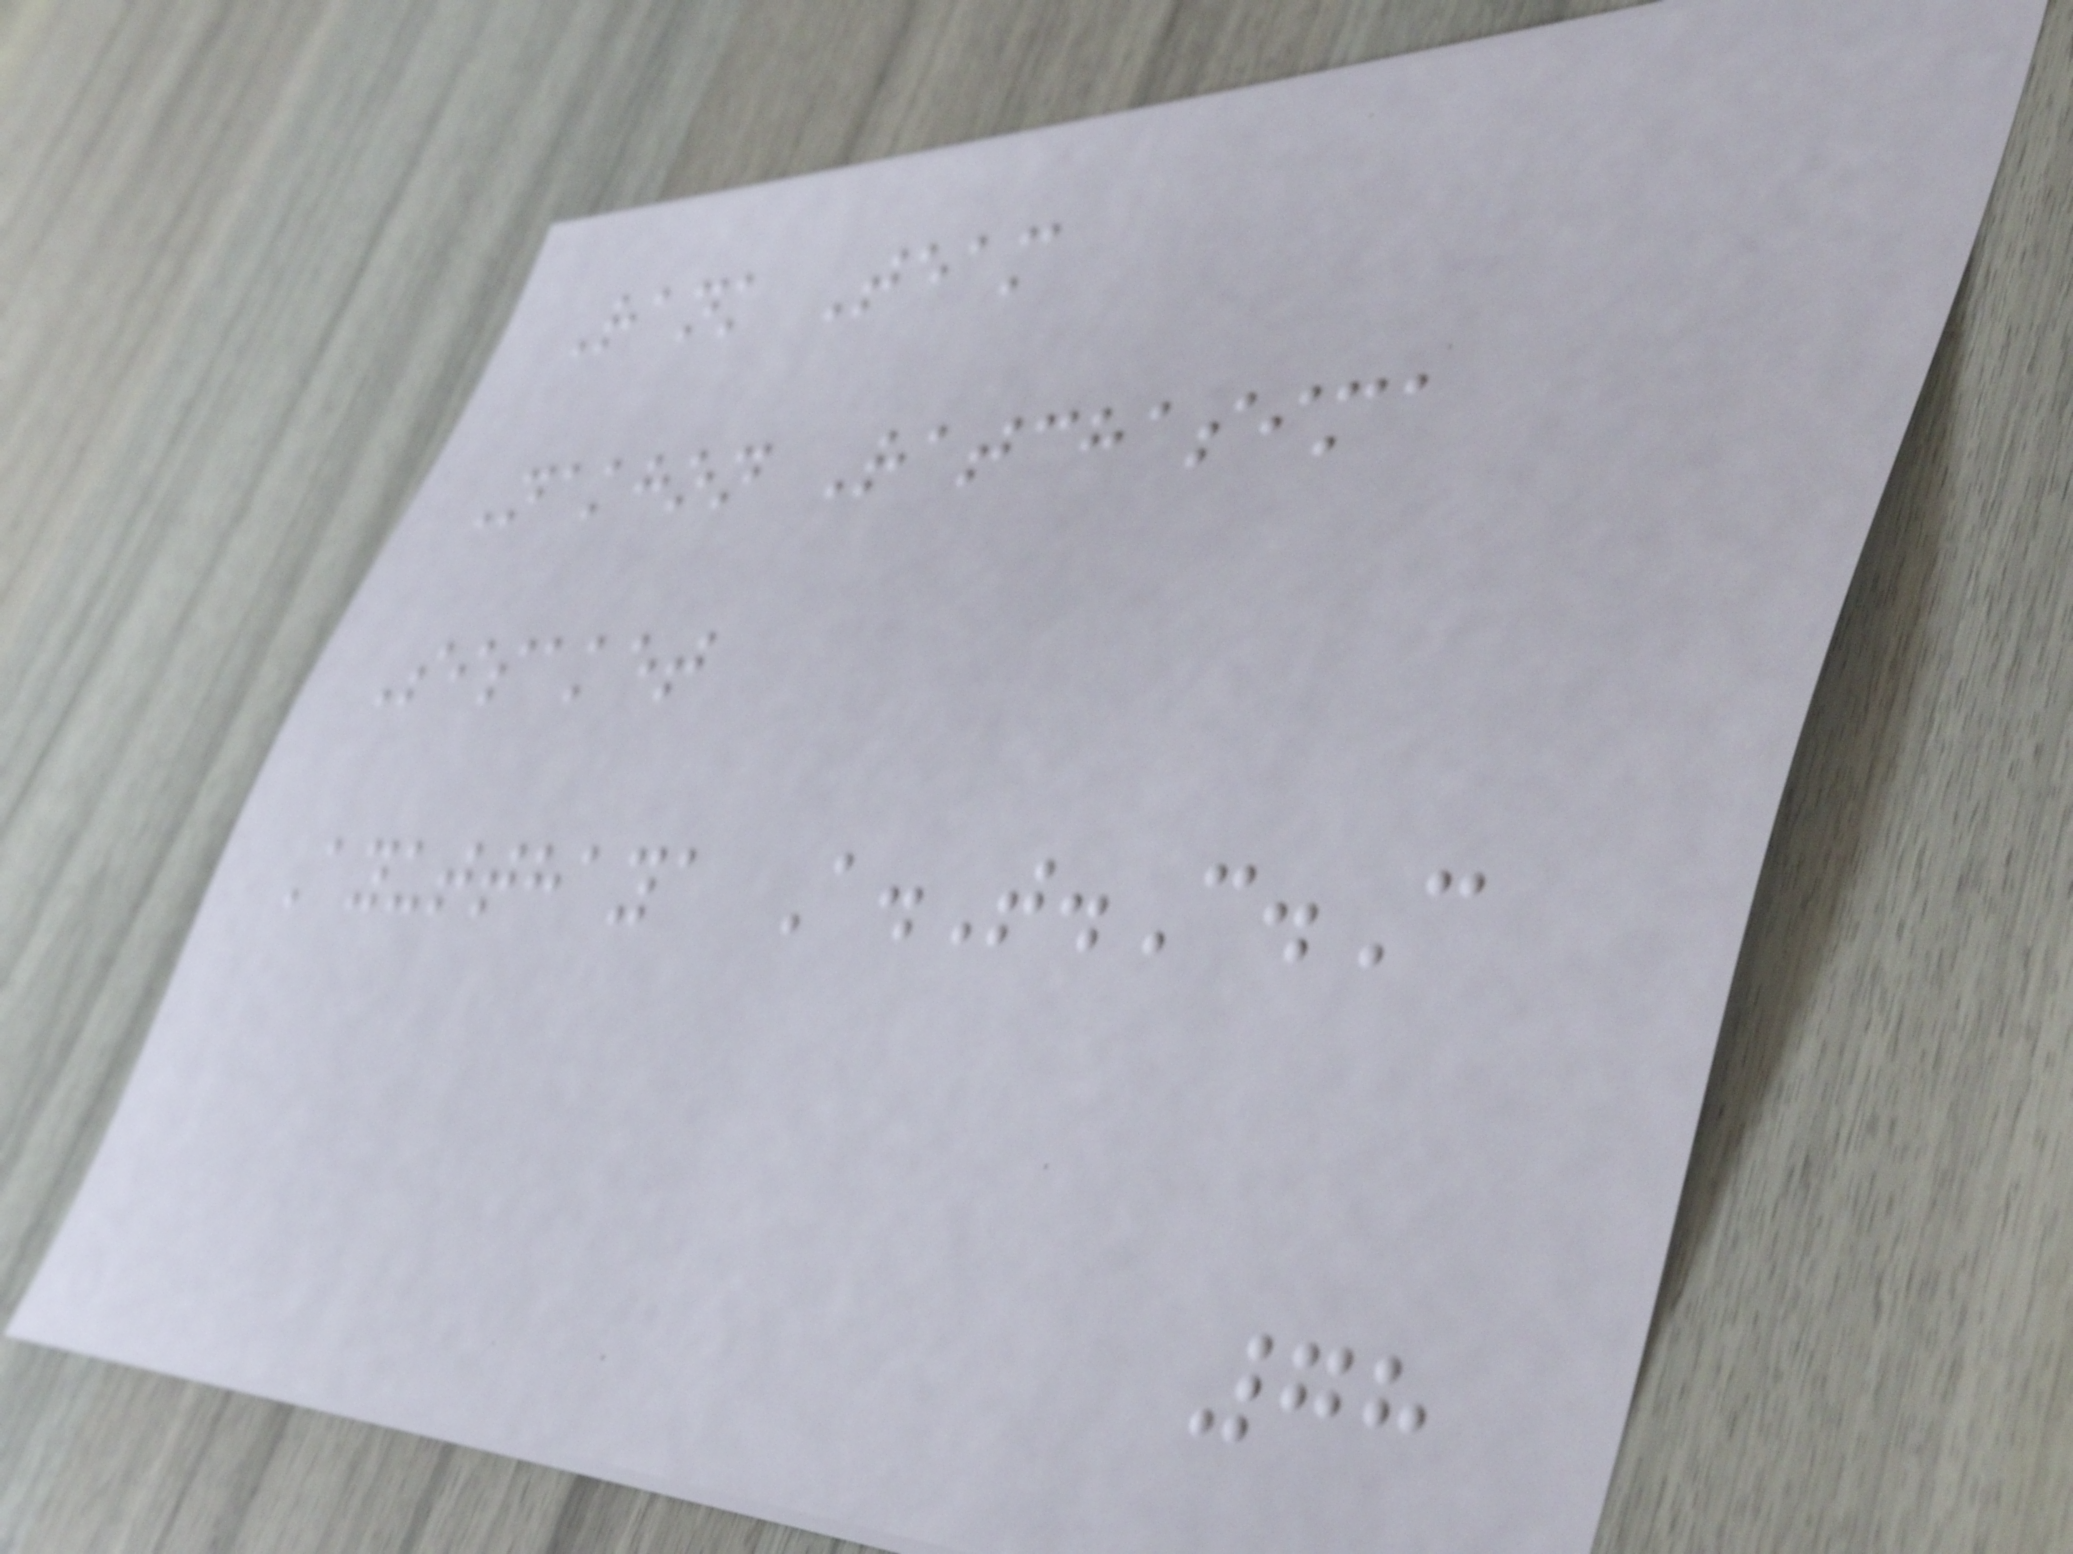Rank Team
Nakhon Ratchasima
Sisaket
Ayutthaya A.T.C.C
78
